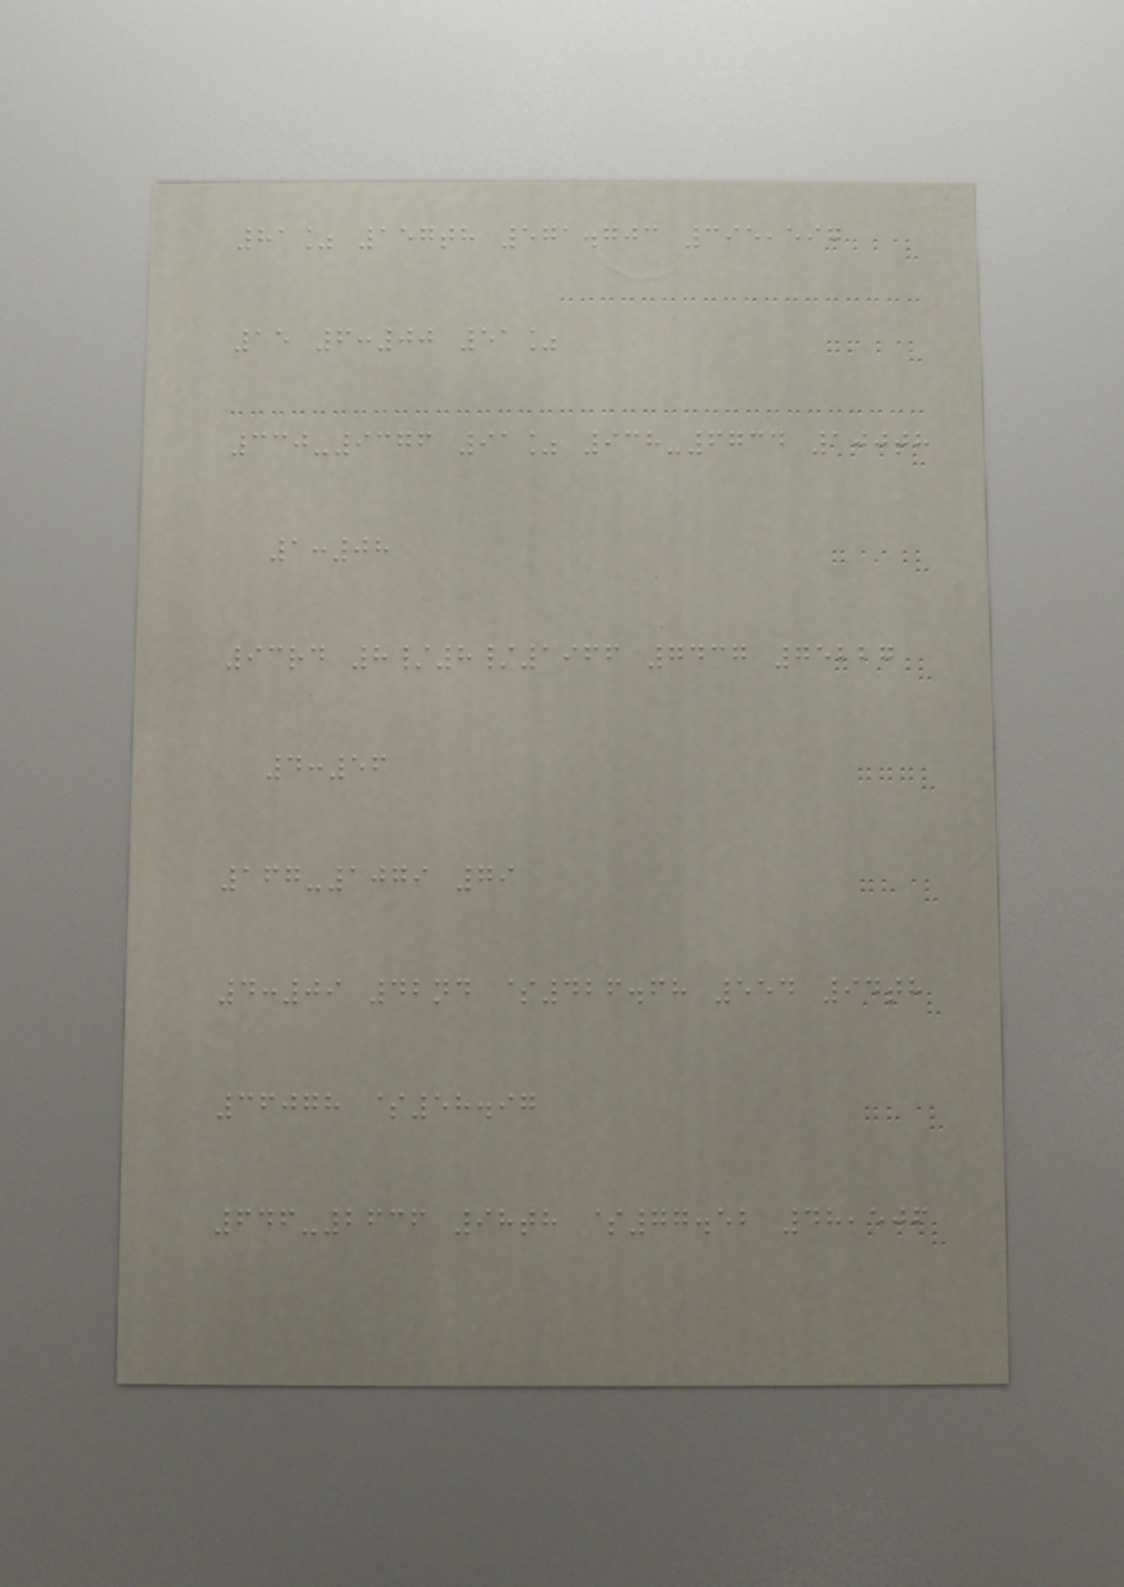81% 157th 571.703 395,597
15 6:00 51%
330-9376 91% 938-6734 100th
1:08
93rd 8/8/1966 7437 75227
4:56
167-1079 79
4:09 42nd $426.68 554 94th
36078 $58.97
646-2636 98th $77.52 48,506
